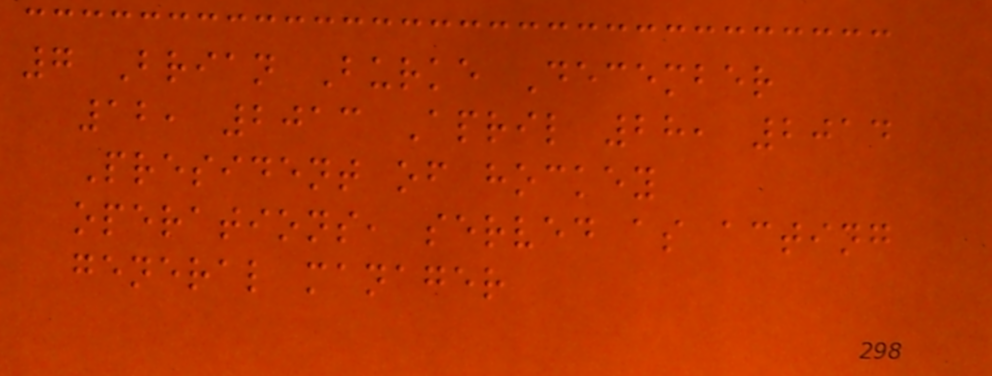7 Brian Burke December
12, 2013 April 28, 2014
President of hockey
operations, served as acting
general manager
